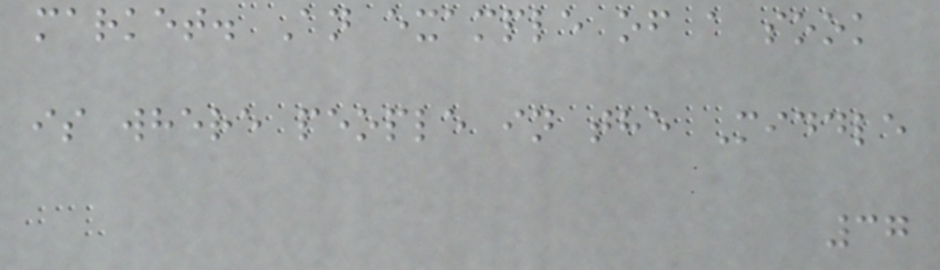market. An example of a sook
is where people in the Middle
37
